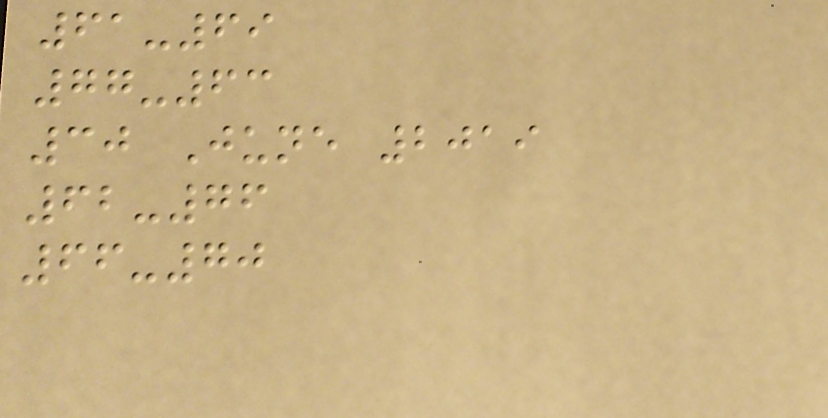61-69
77-63
30 June 2019
62-76
66-70
